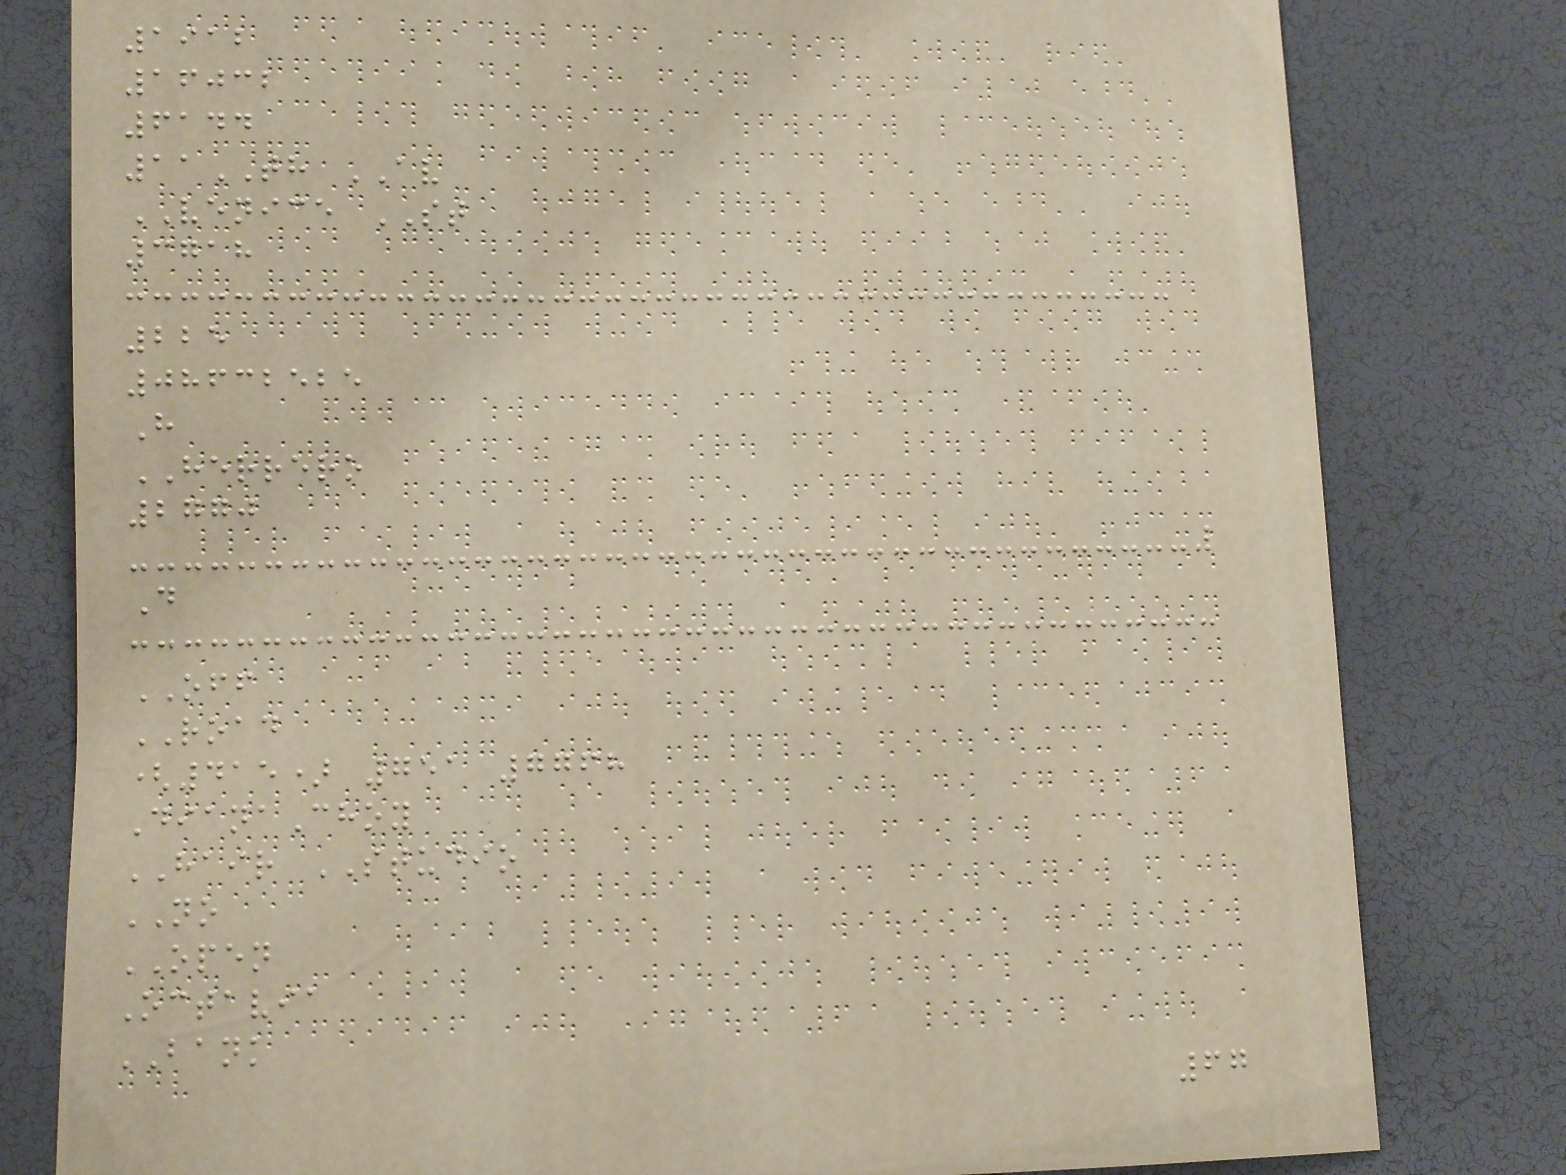1912
16032
6144
11TH AV
VENICE ST
3718
225
08632525
H
HERRERO
2770
D
OFF
ROAD
(415) 751 7768
DianaChoy
HAIR STUDIO
NO
OPEN
Octavia
BANK
67
